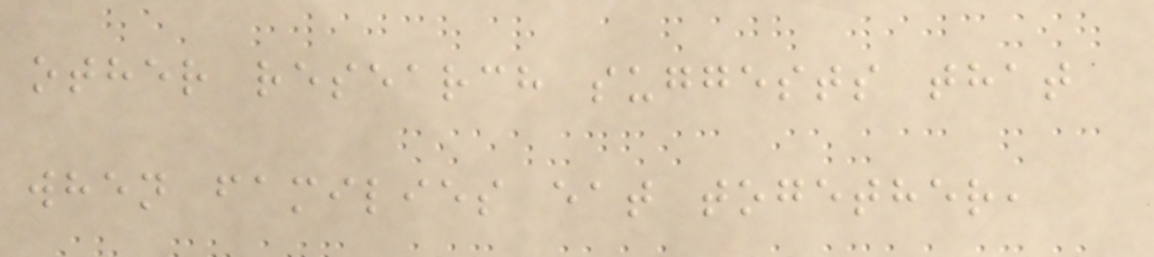other research suggests that
when families eat together,
